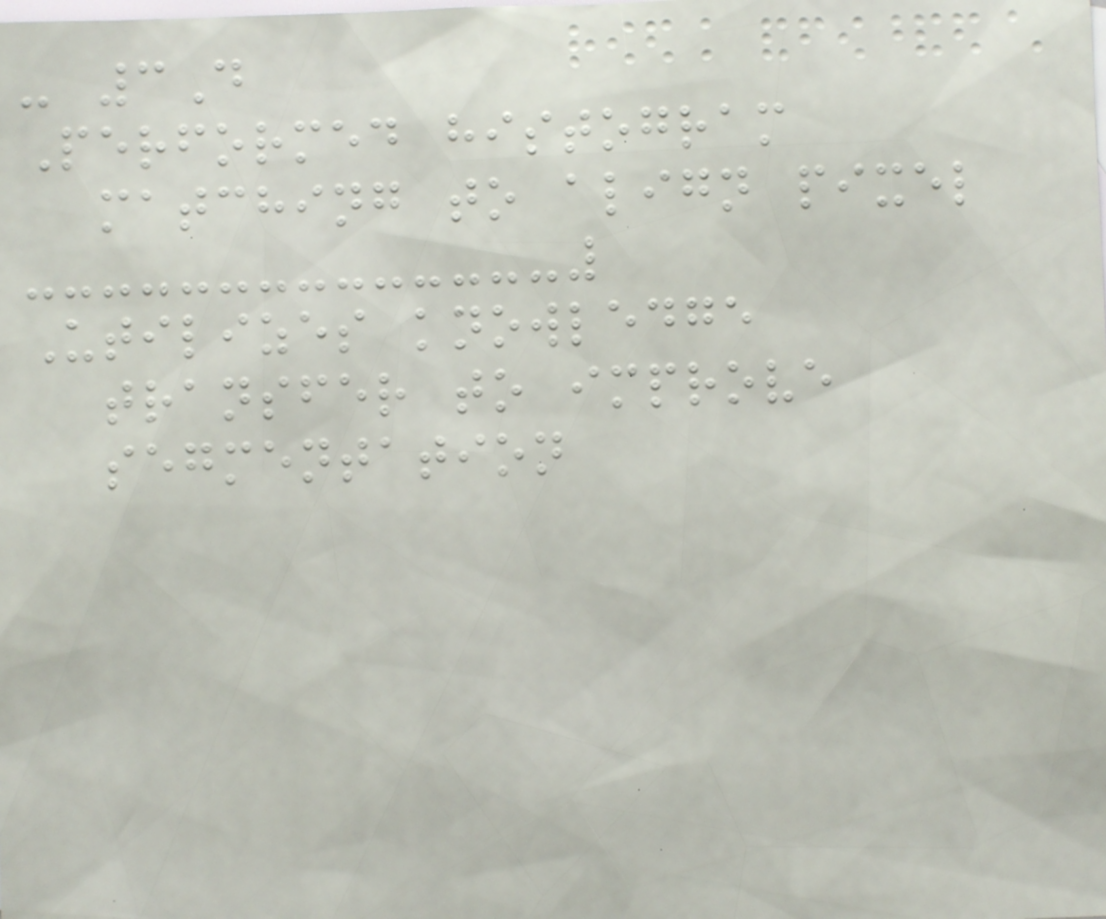- 3D
Performed histogram
matching to align pixel
Utilizes knowledge
transfer to improve
segmentation
